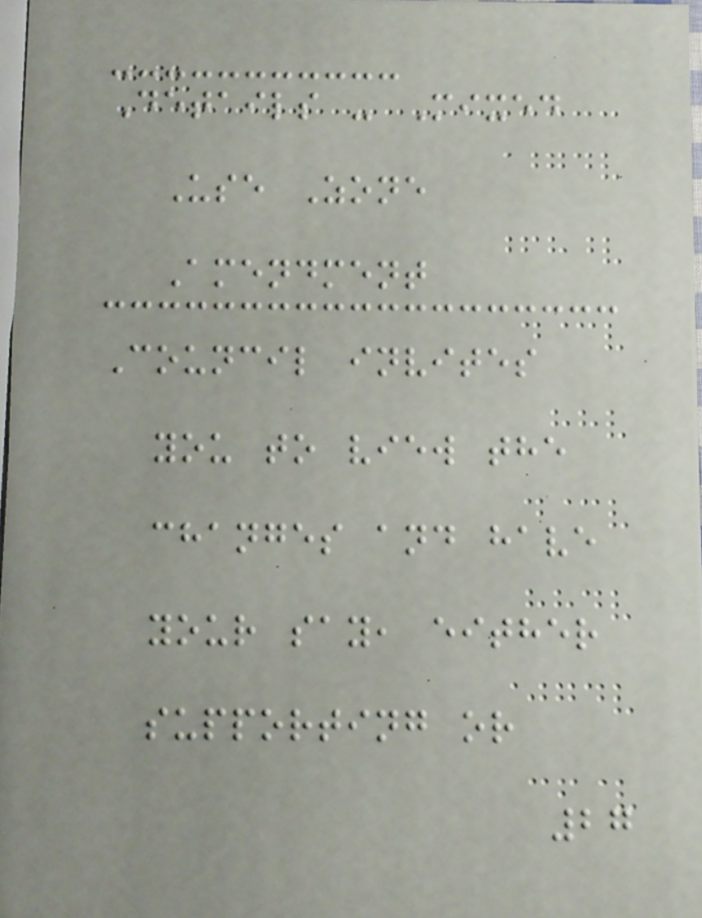Details - Mixed
Use Zone
Amendment
Council invites
you to view the
changes and have
your say, either
supporting or
27
